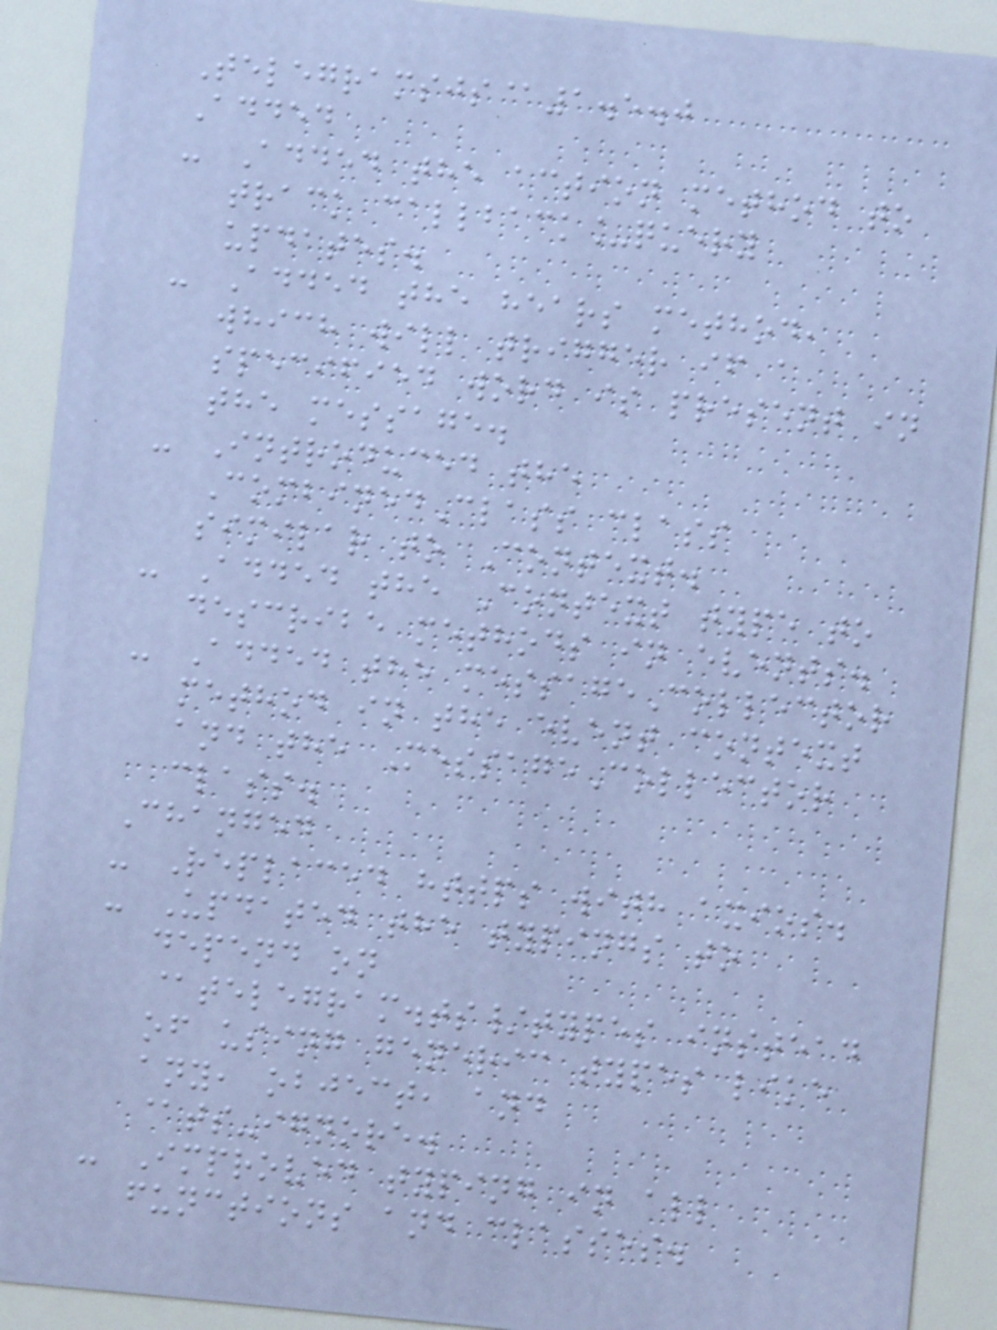Telegramsjs@1.5.0
Added
- Added the action method to
track callback_query
updates.
- Added the hears method,
which will trigger if a
specified word is present in
the message.
- Introduced the
CombinedClass class
similar to Context.
- Added the Context type to
describe methods in events.
- Added the messageCollector
method in the event context
and the MessageCollector
class.
Changed
- Replaced https with axios.
- Updated the typings to
depend on
@telegram.ts/types instead
of using generic types like
any, object, and
@ts-ignore.
- Improved typing in all
functions and classes.
